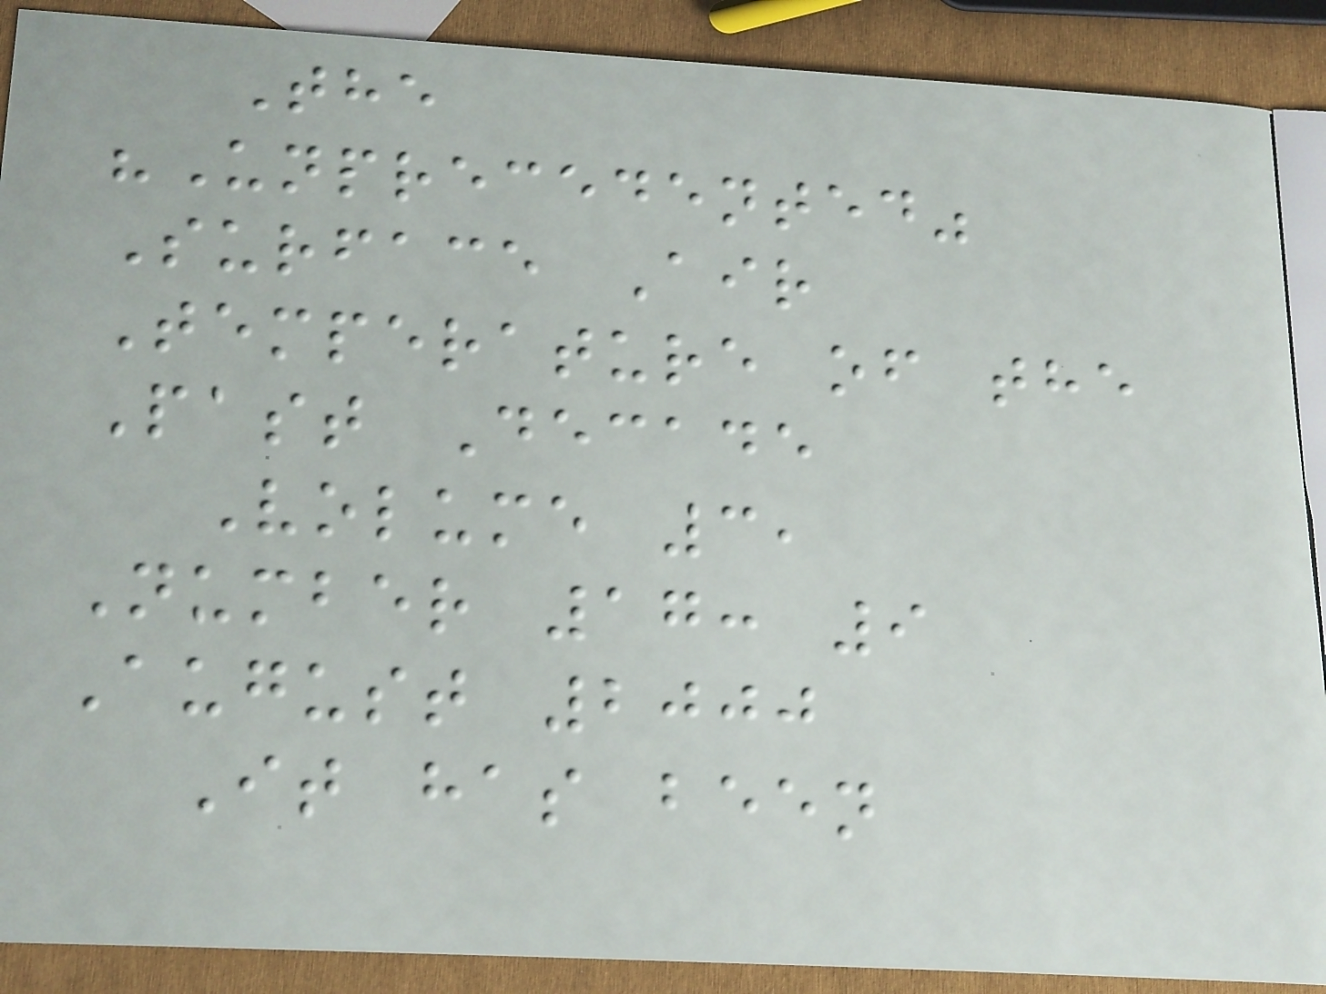The
"Unprecedented"
Surface Air
Temperature of the
Past Decade
Volume 3,
Number 17: 9
August 2000
It has been
